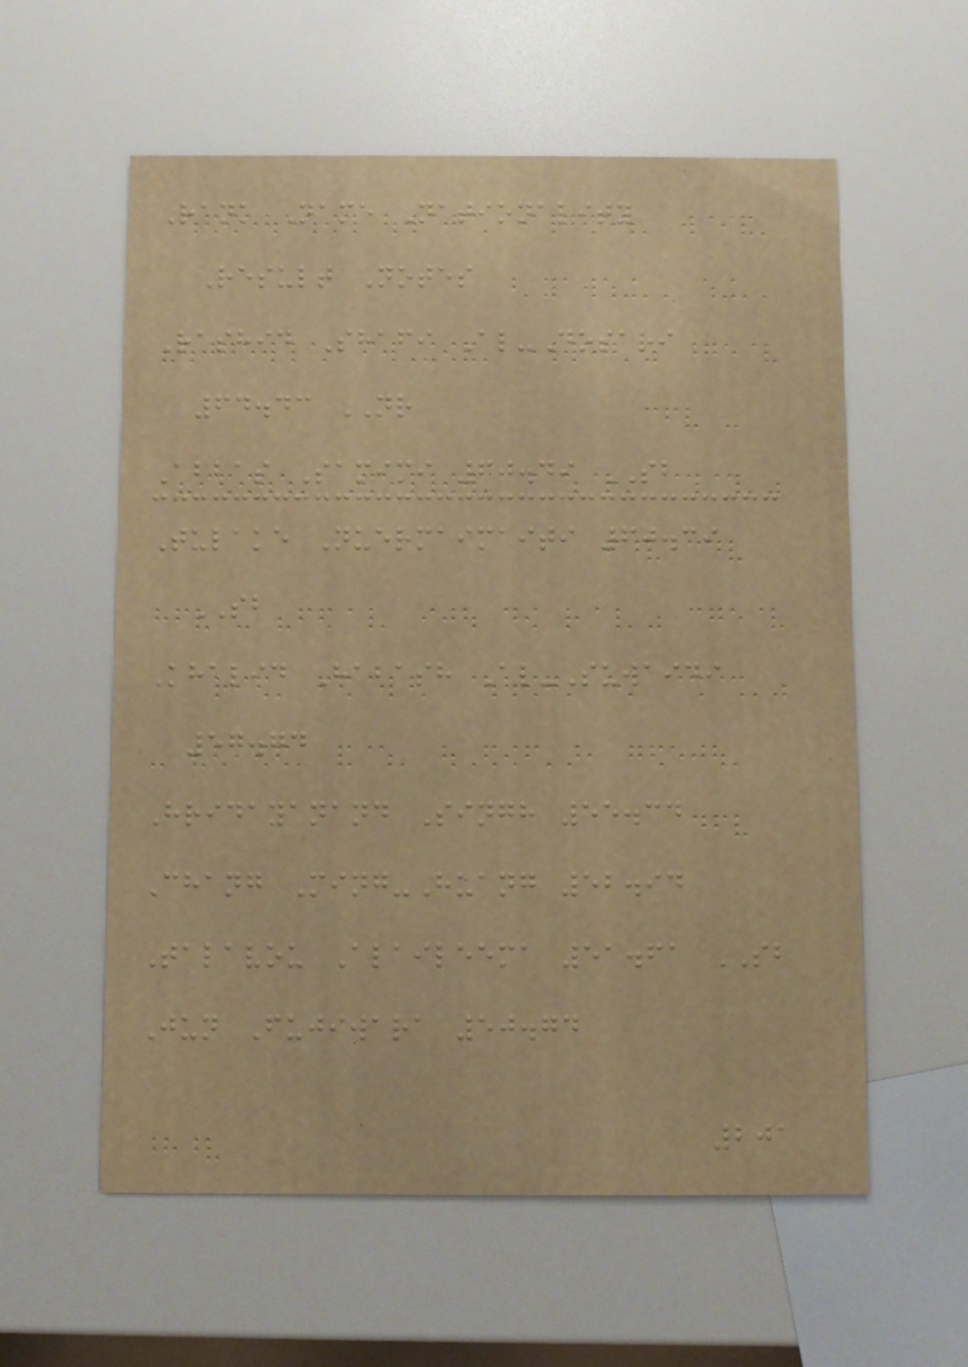Rank Name Nationality
Result Notes
Rashid Shafi Al-Dosari
64.43 NR
Abbas Samimi 60.49 SB
Tulake Nuermaimaiti 60.39
SB
Khalid Habash Al-Suwaidi
57.74
Hridayanand Singh 55.34
Chang Ming-Huang 52.94
Talavou Alaileema 51.61 SB
Jun Fujiwara 50.74
201
